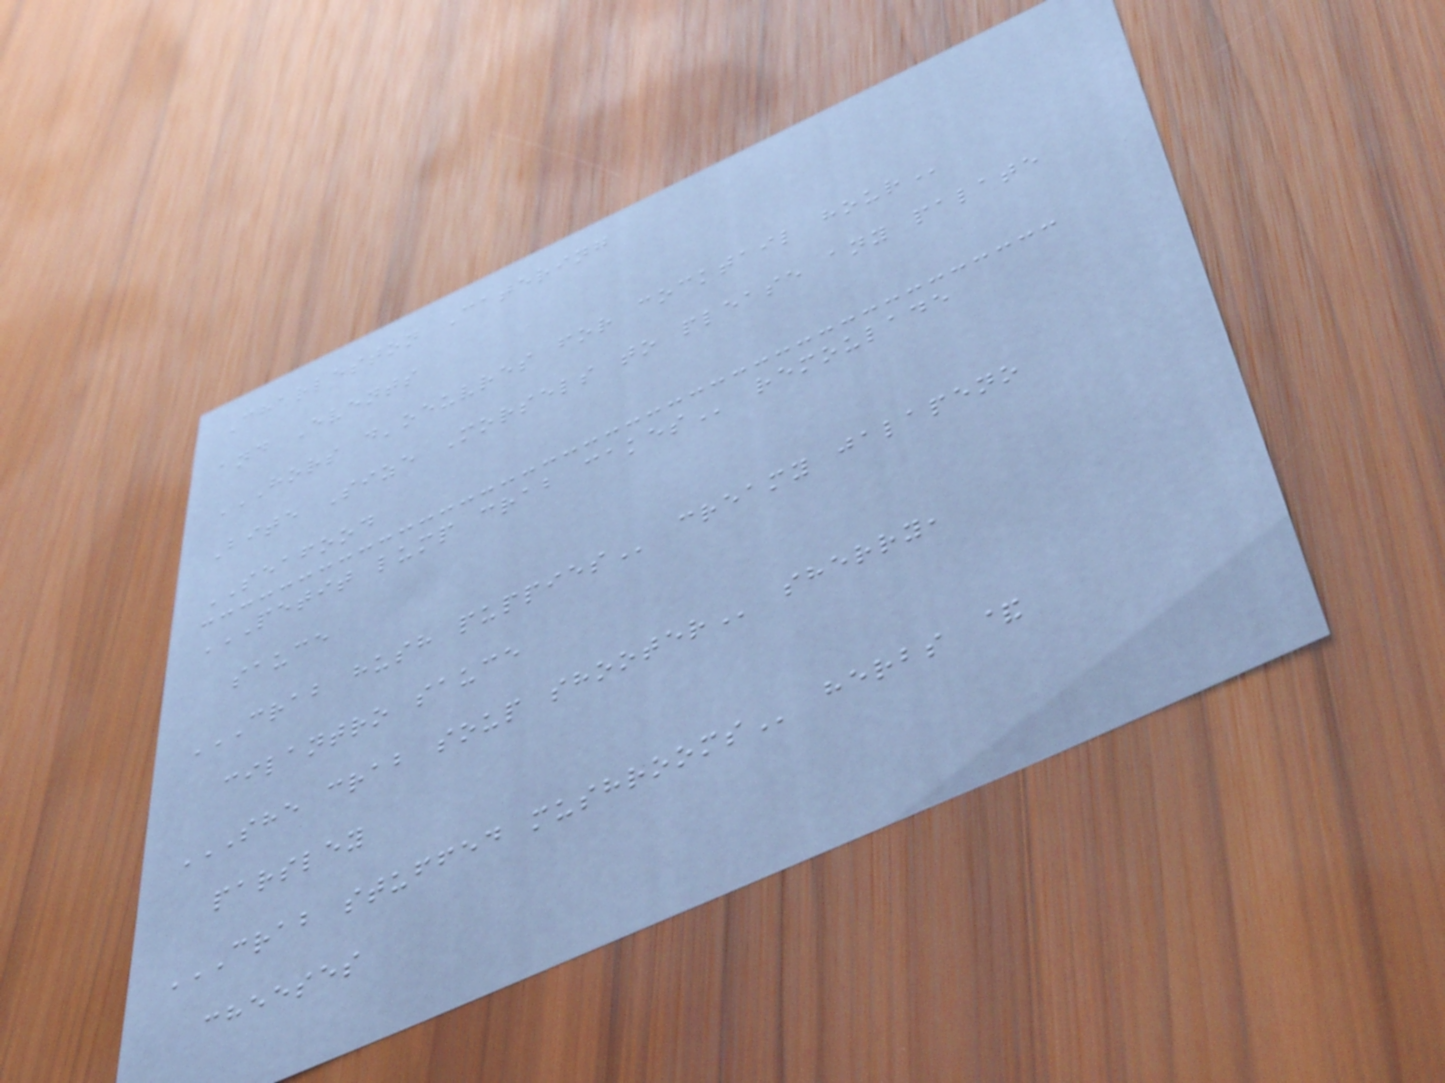Charleston Catering
and Events
HORS D'OEUVRES FOR COCKTAIL HOUR
Bite Size Morsels to please any palate
SEAFOOD
PETIT LUMP CRAB CAKES remoulade
sauce
CRAB HUSH PUPPIES creamy jalapeno
cilantro sauce
SHE CRAB SOUP SHOOTER sherry,
parsley
CRAB STUFFED MUSHROOMS herbs &
cheeses
